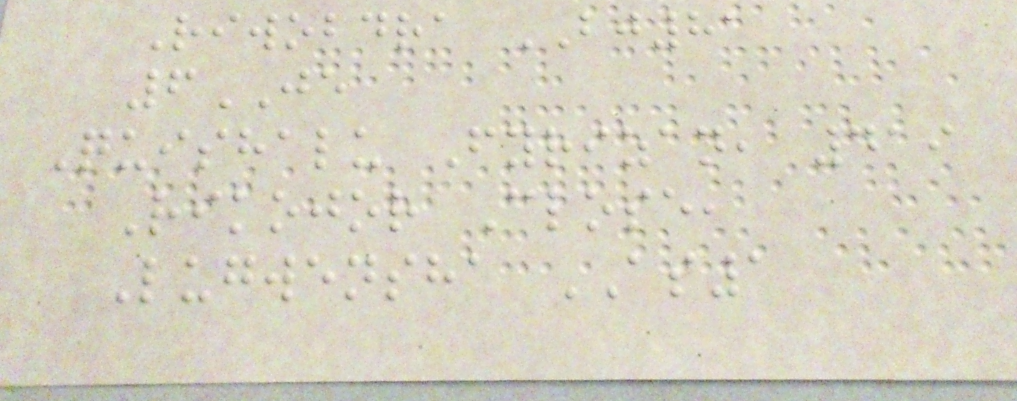Riwobdra BJ81
6JE
Quishalu Fyrizan, 419
Rikojor Close,
Lugwensha AS1
